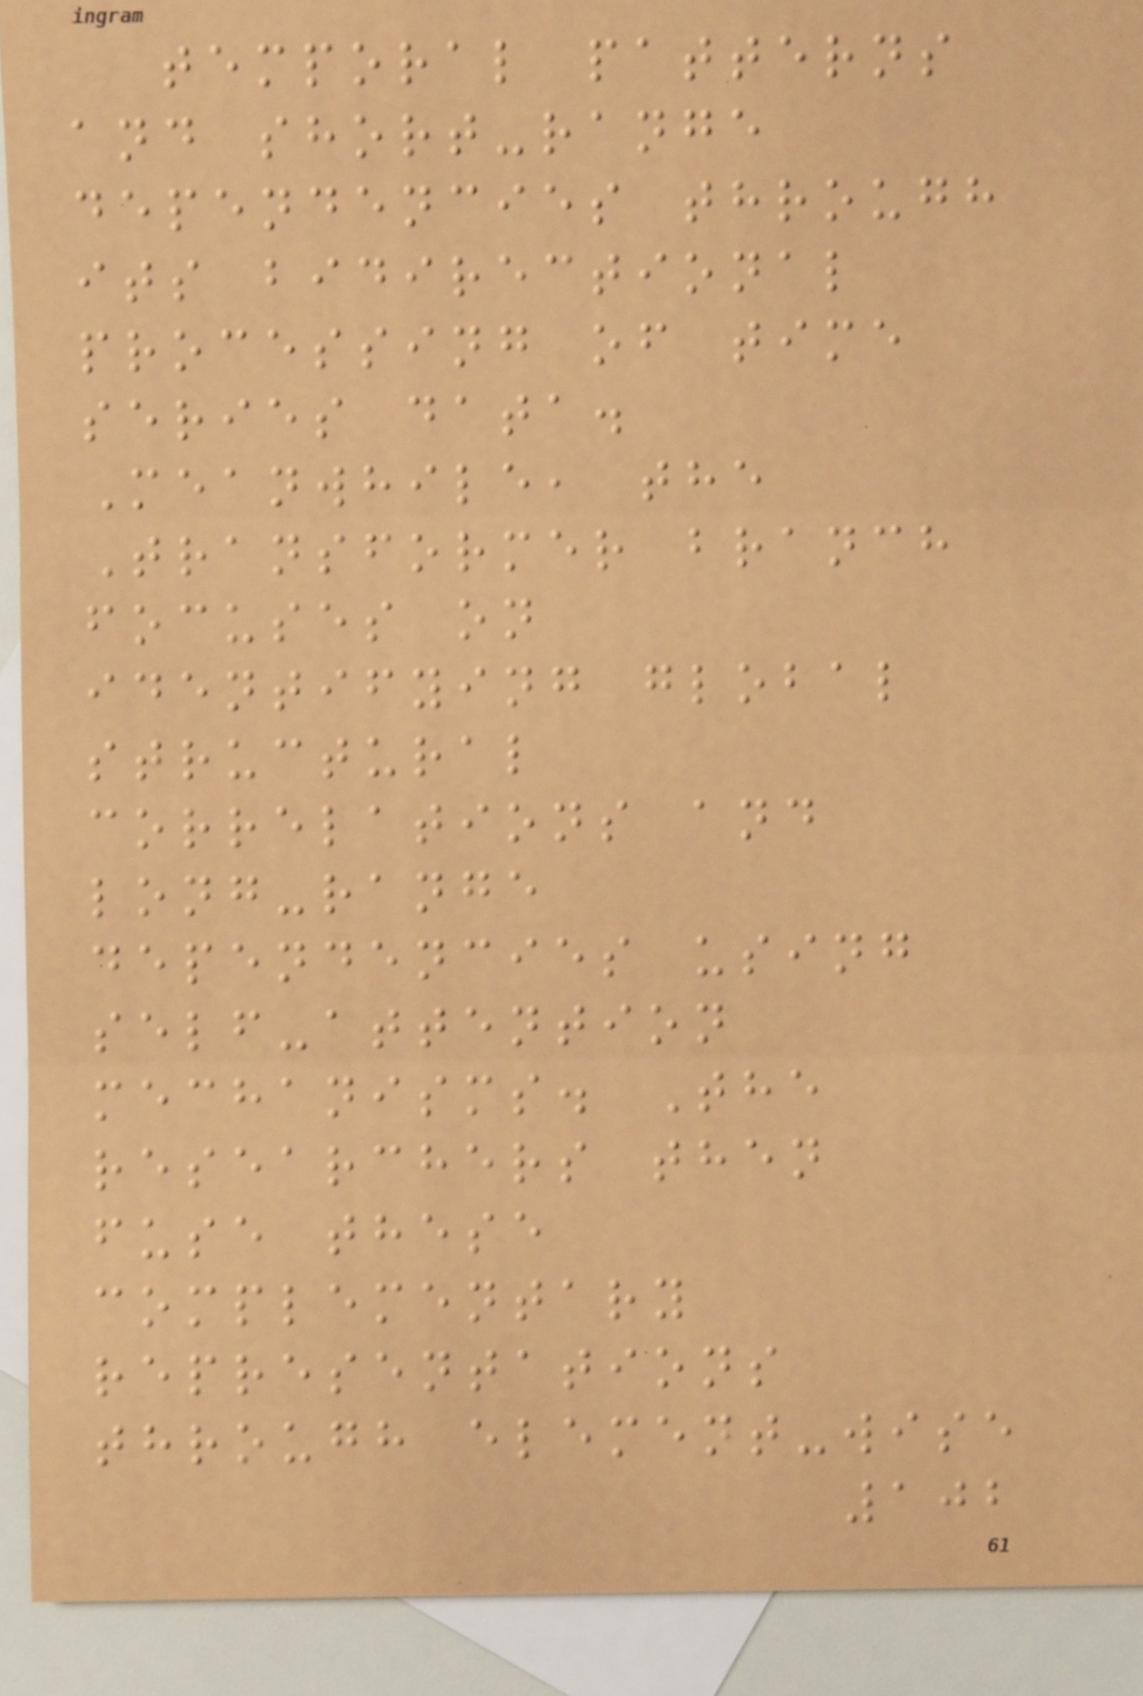temporal patterns
and short-range
dependencies through
its bidirectional
processing of time
series data.
Meanwhile, the
Transformer branch
focuses on
identifying global
structural
correlations and
long-range
dependencies using
self-attention
mechanisms. The
researchers then
fuse these
complementary
representations
through element-wise
102
